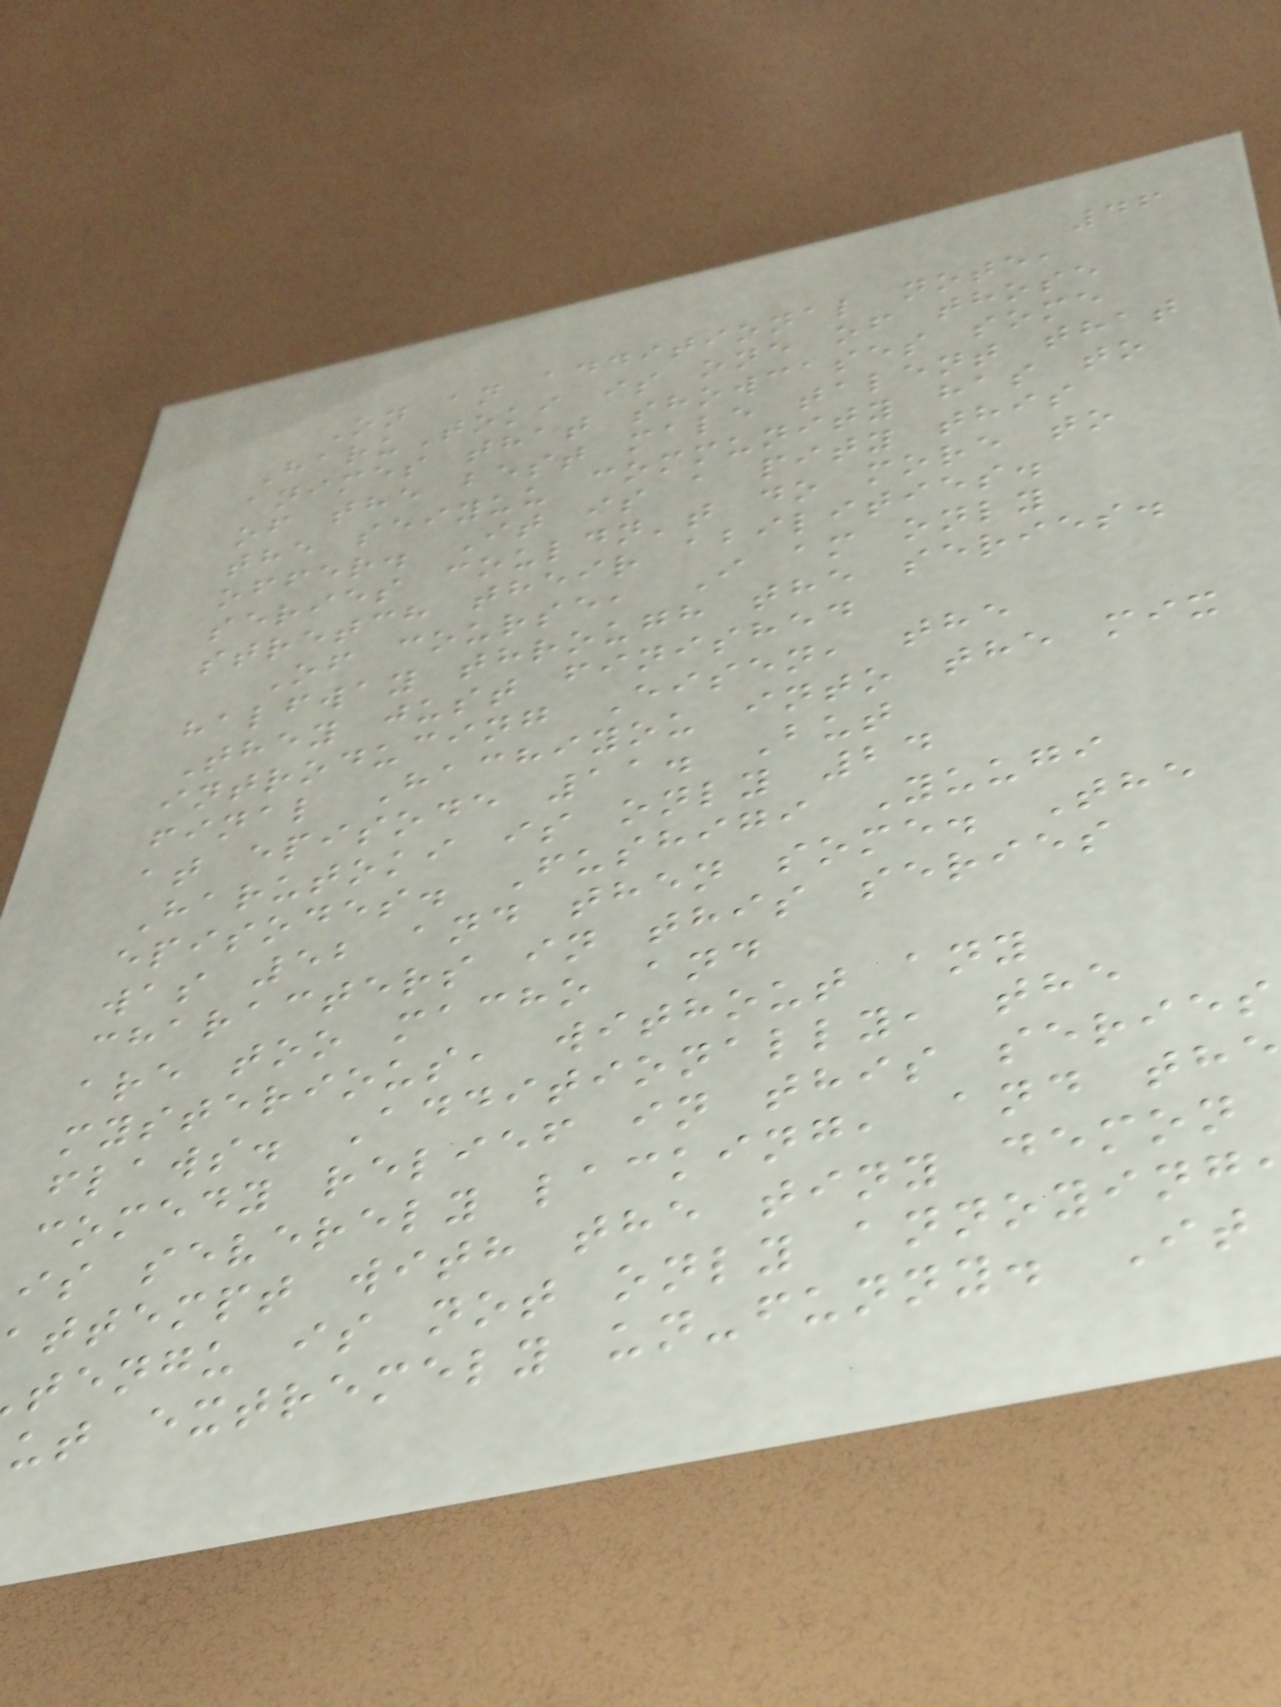46
On an additional note,
HaruToki is one of those
animes that showcases some
of the best male talent that
the seiyuu community has to
offer. It is a pity this
series couldn't do more to
stretch their abilities.
Of course, I am only
halfway through the series.
They just finished
introducing Eisen, the
final Hachiyou into the mix
at episode 11. But
Harutoki is only 24
episodes. Fushigi Yuugi
was 52 and then some. The
characters in this series
are too macho and
mysterious, without any
flaws. Additionally, the
comedy relief in this series
is severely lacking, and the
ttempt with the tiny demon
tengu is not only annoying
ut extremely un-funny. It
